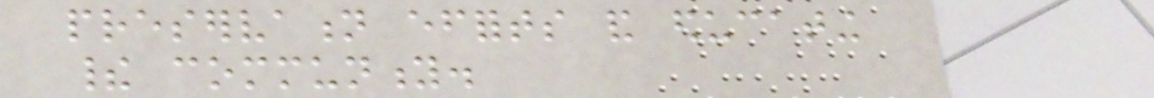preservation efforts and educating
their community.
